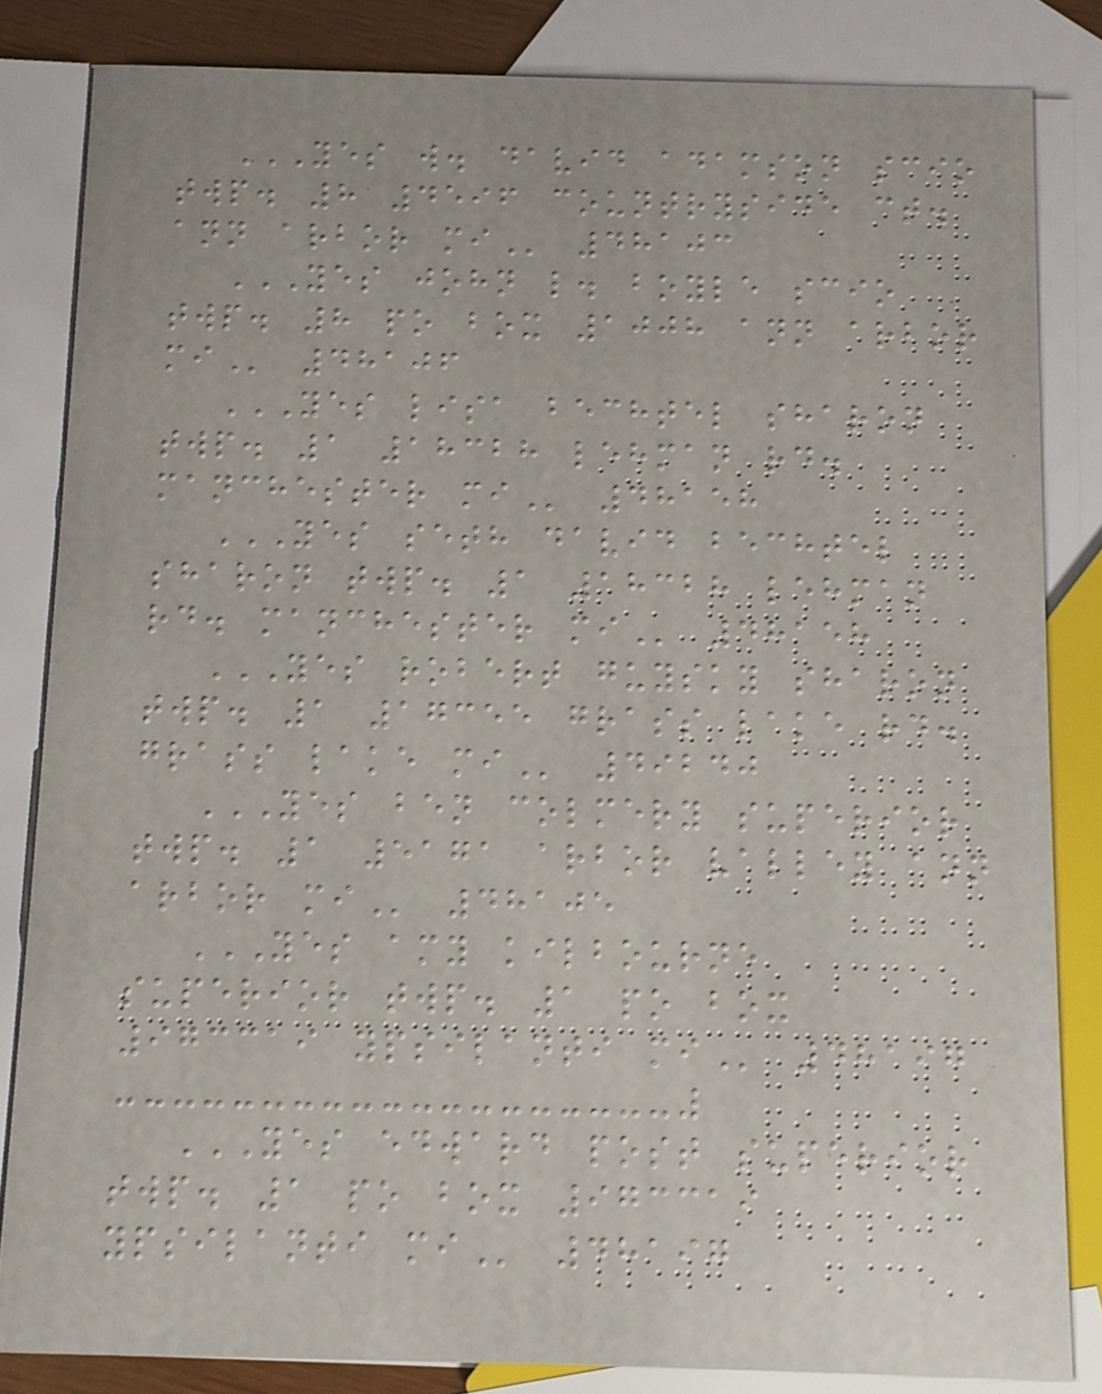YES W. DAVID ADAMSON SCIO
TWP. 8 4596 COUNTRYSIDE CT.
ANN ARBOR MI 48103
YES JOHN L. BOYLE SCIO
TWP. 8 PO BOX 1008 ANN ARBOR
MI 48106
YES LISA BECHTEL SHARON
TWP. 1 18328 LEHMAN RD.
MANCHESTER MI 48158
YES SETH DAVID BECHTEL
SHARON TWP. 1 18328 LEHMAN
RD. MANCHESTER MI 48158
YES ROBERT GUYSKY SHARON
TWP. 1 17355 GRASS LAKE RD.
GRASS LAKE MI 49240
YES BEN COLMERY SUPERIOR
TWP. 1 5171 ARBOR VALLEY ANN
ARBOR MI 48105
YES AMY KILBOURNE
SUPERIOR TWP. 1 PO BOX
973319 YPSILANTI MI 48197
YES EDWARD POST SUPERIOR
TWP. 1 PO BOX 973319
YPSILANTI MI 48197
